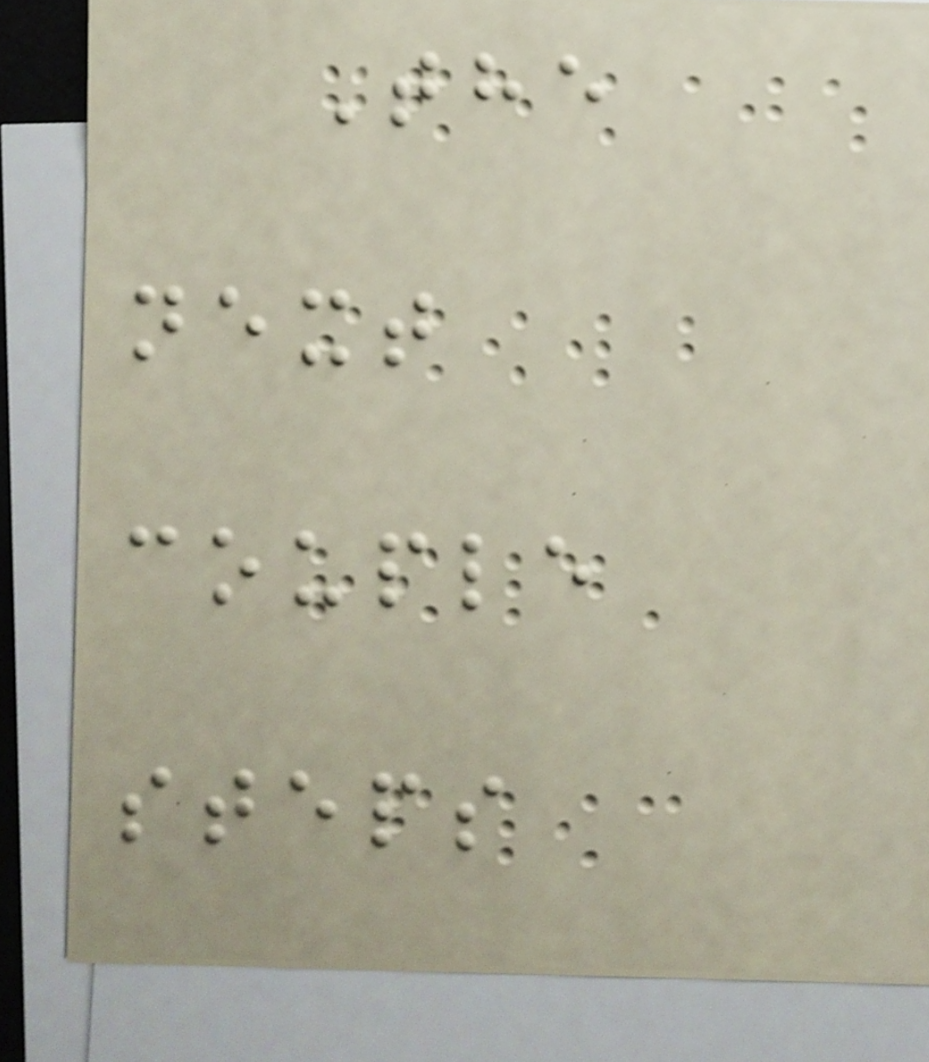The
next
couple
steps
